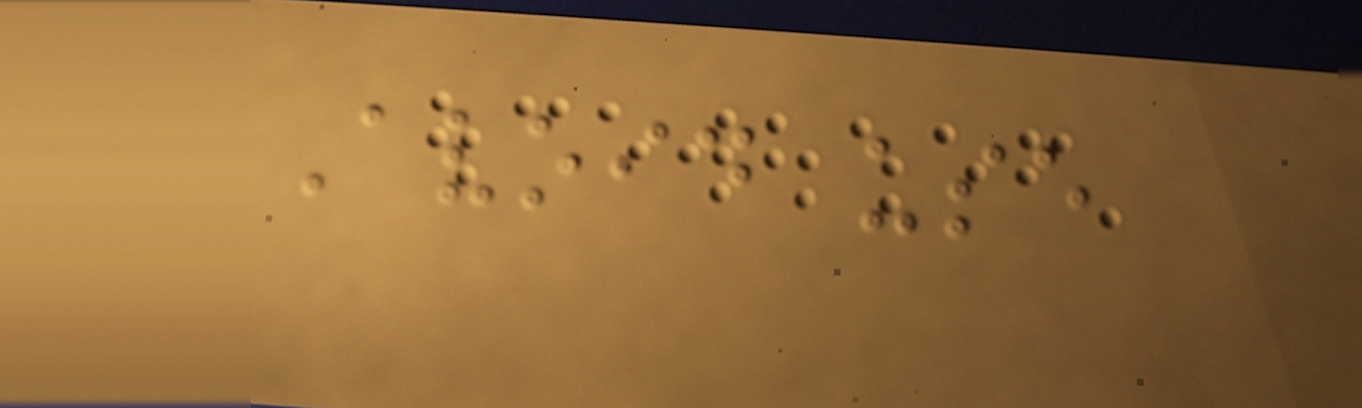Avoid use
